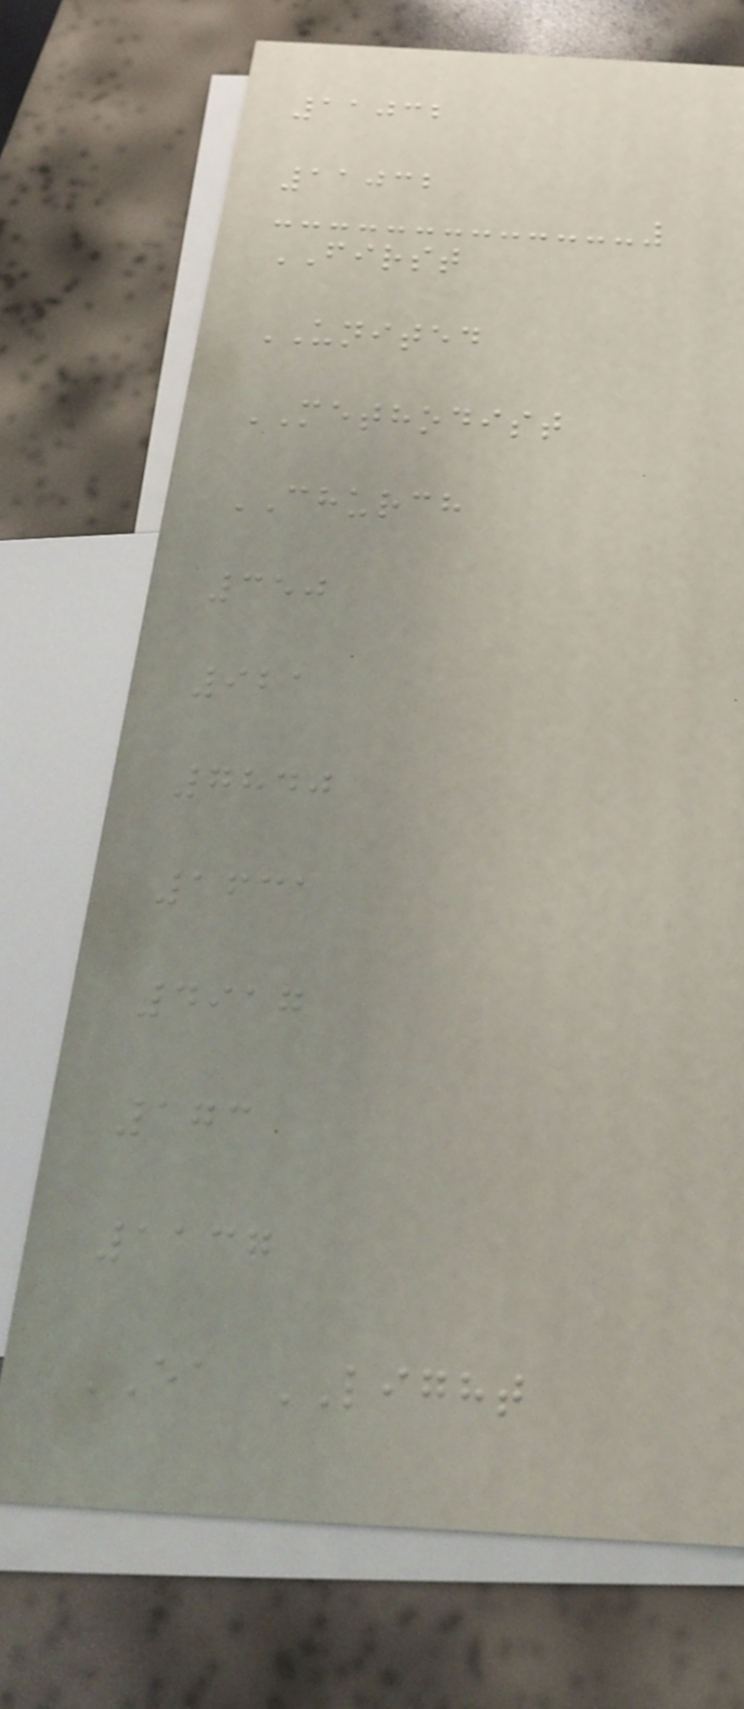11032
11032
FIRST
UNITED
METHODIST
CHURCH
350
921
7840
1631
4917
173
1137
EA LIGHT
